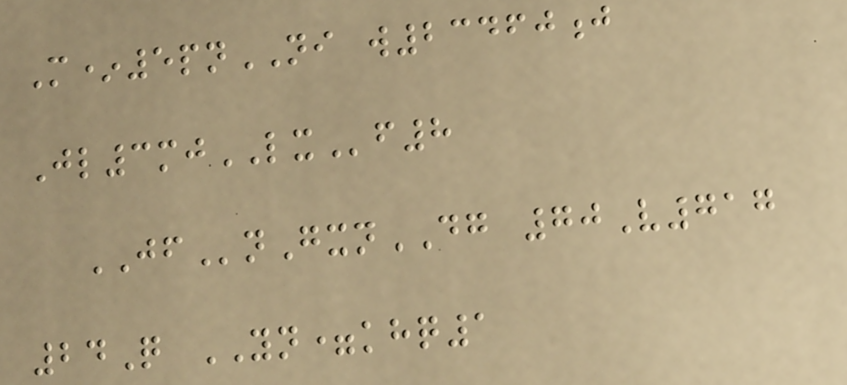M*5pnNI w23460j
Jl3mjLXf8
JFnGxnDG 70V717
24Q YN=khq1
